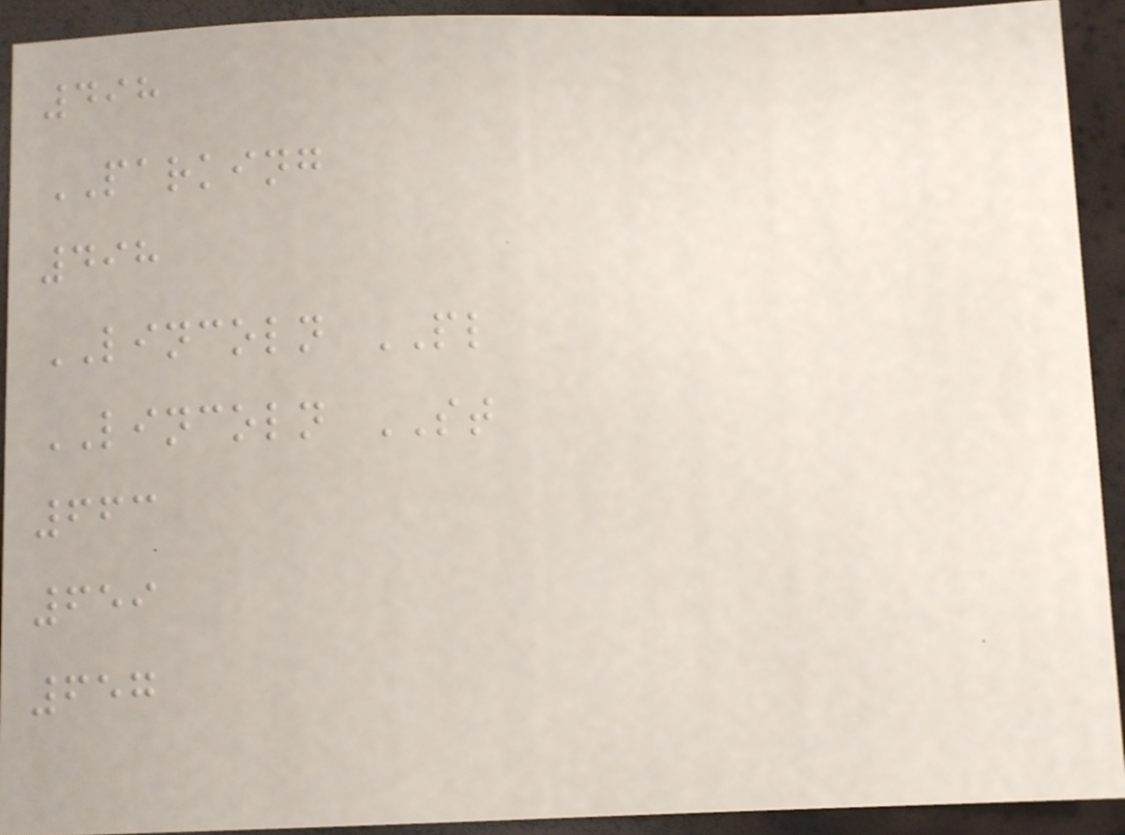498
PARKING
498
LINCOLN PL
LINCOLN ST
663
659
657
